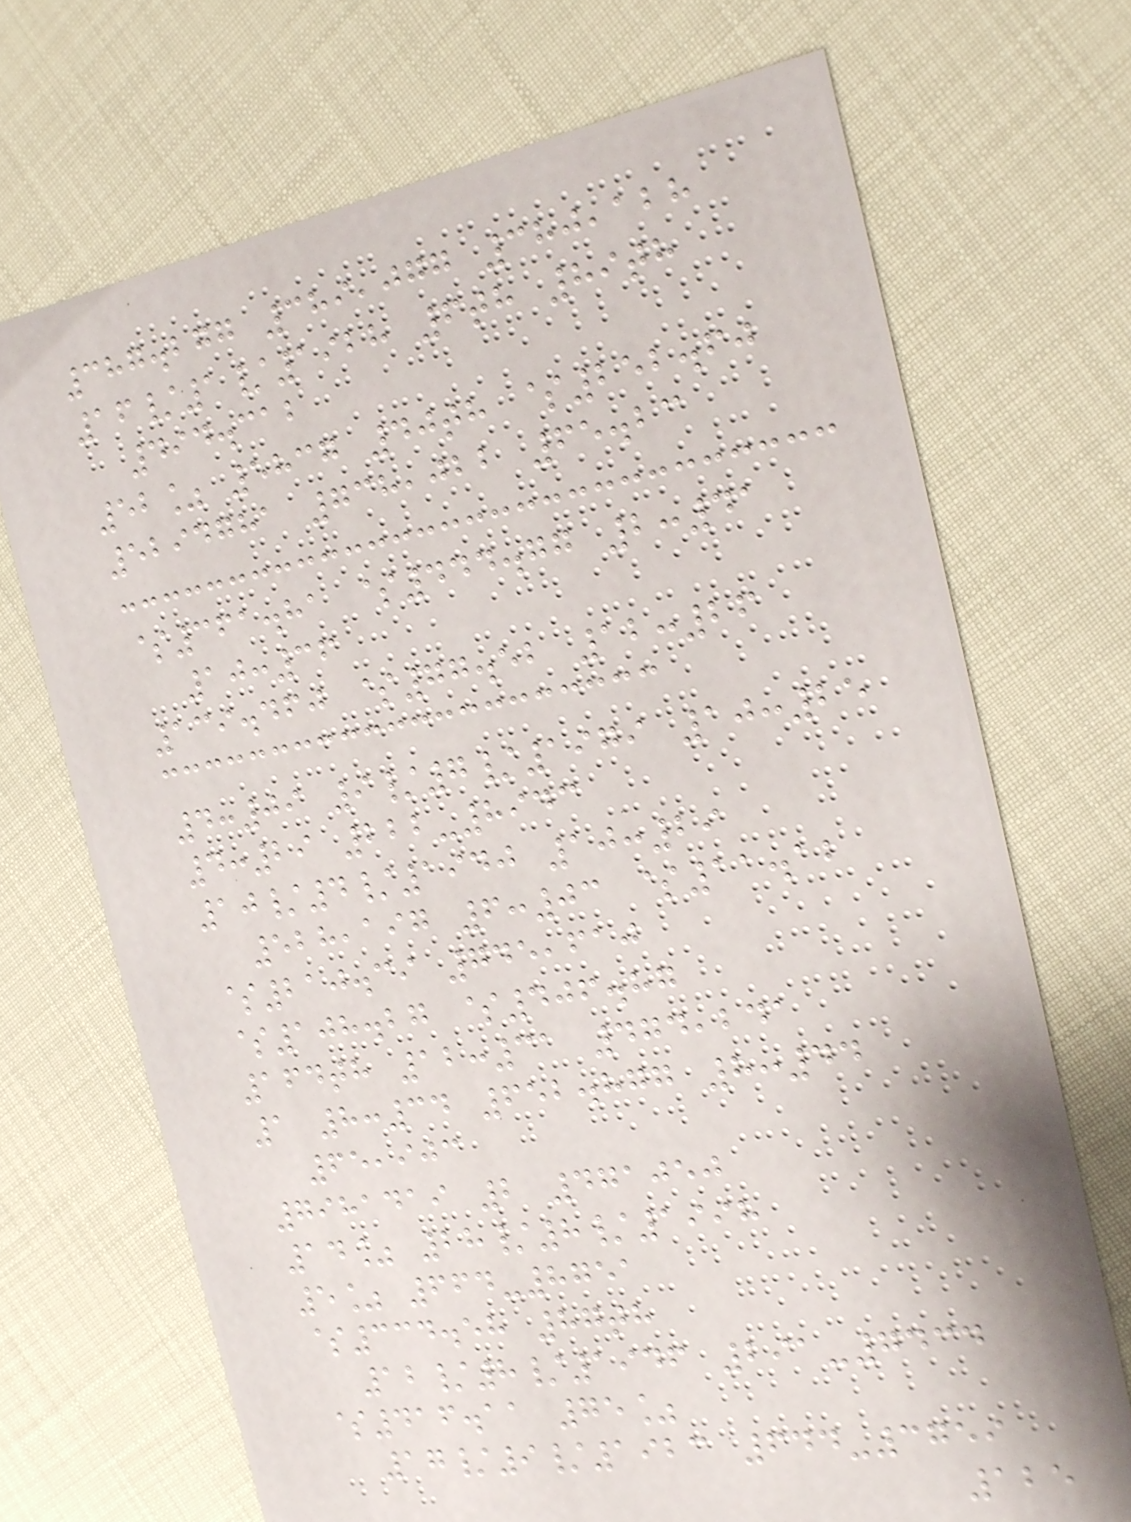387.277 389,077 380,128
16/1/1928 6th 89th
494.312
52% 5837 40th $252.60
5294781 738,022 65.23
$361.81 $444.77 2:41
10:36
139.460 $77.52 12:26
4:09 9/7/1979 10:25
4:29 222-8943
10/4/1940 10:29
528,197 6:03 $11.12
$210.39 745,610
$108.27 $406.87
164th 12:31 474,241
1 8:34 652.877 8:44
65,903
7981419 2 471050
14% 28/8/1998
5% 664-8751
$334.58 87th
12/8/1946 291-7434
$416.11 75%
17/9/1923 644-3759
125
